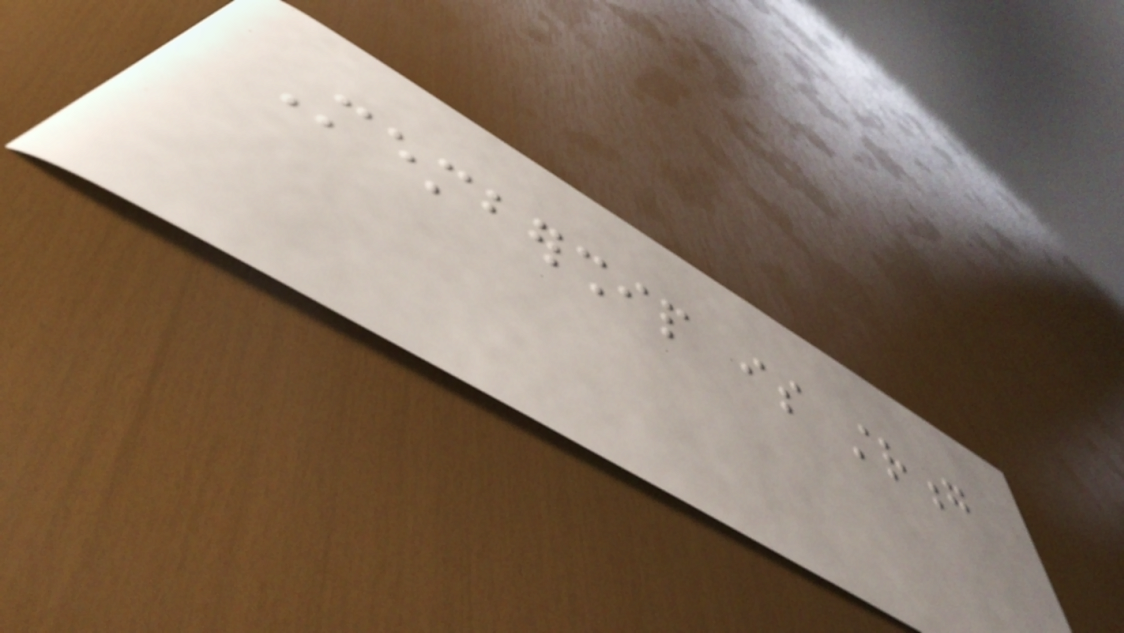Membership is strong
